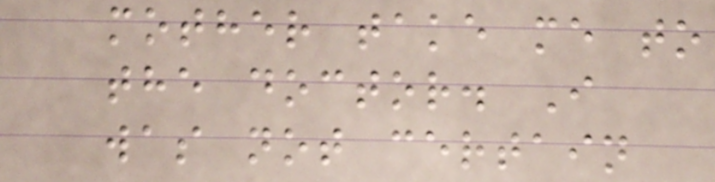mother take me to
the doctor. I
was not certain
